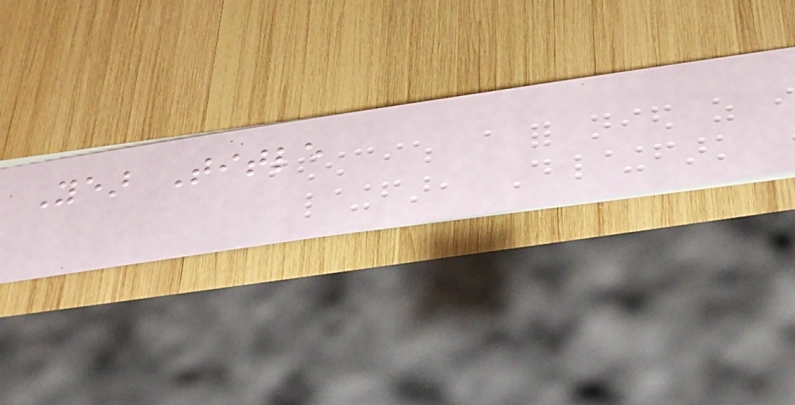Year Title
